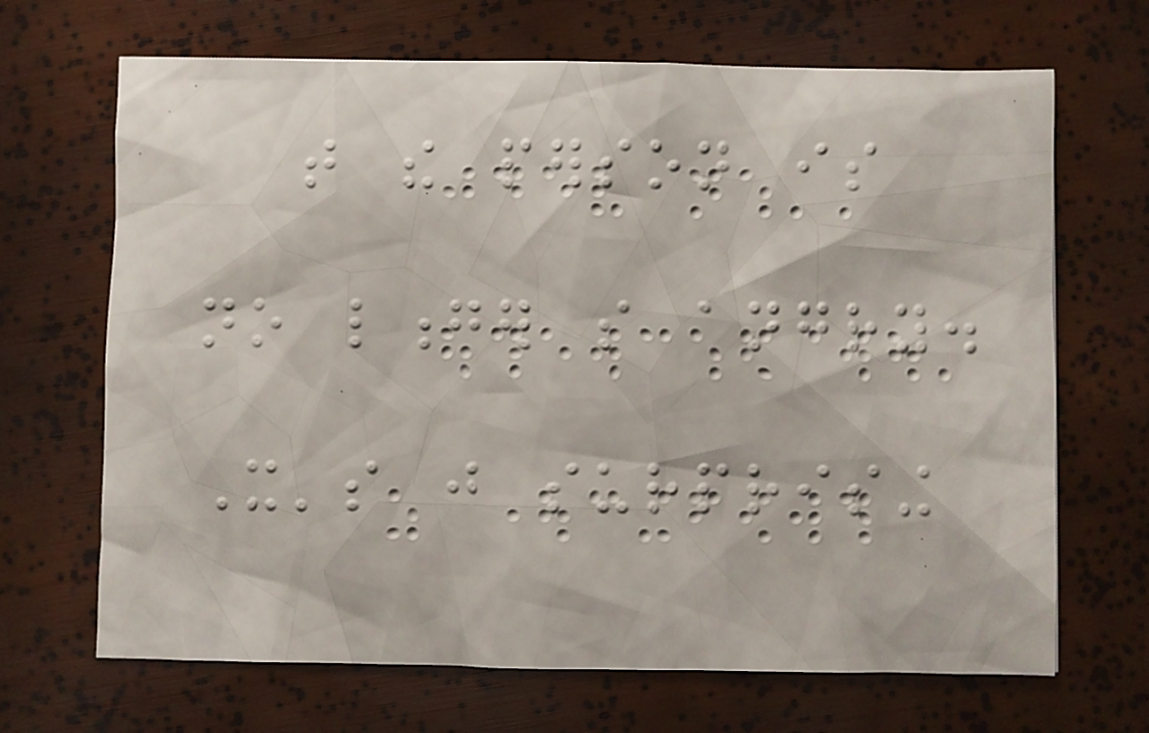that the person is
no longer so angry.
It's just surprising
